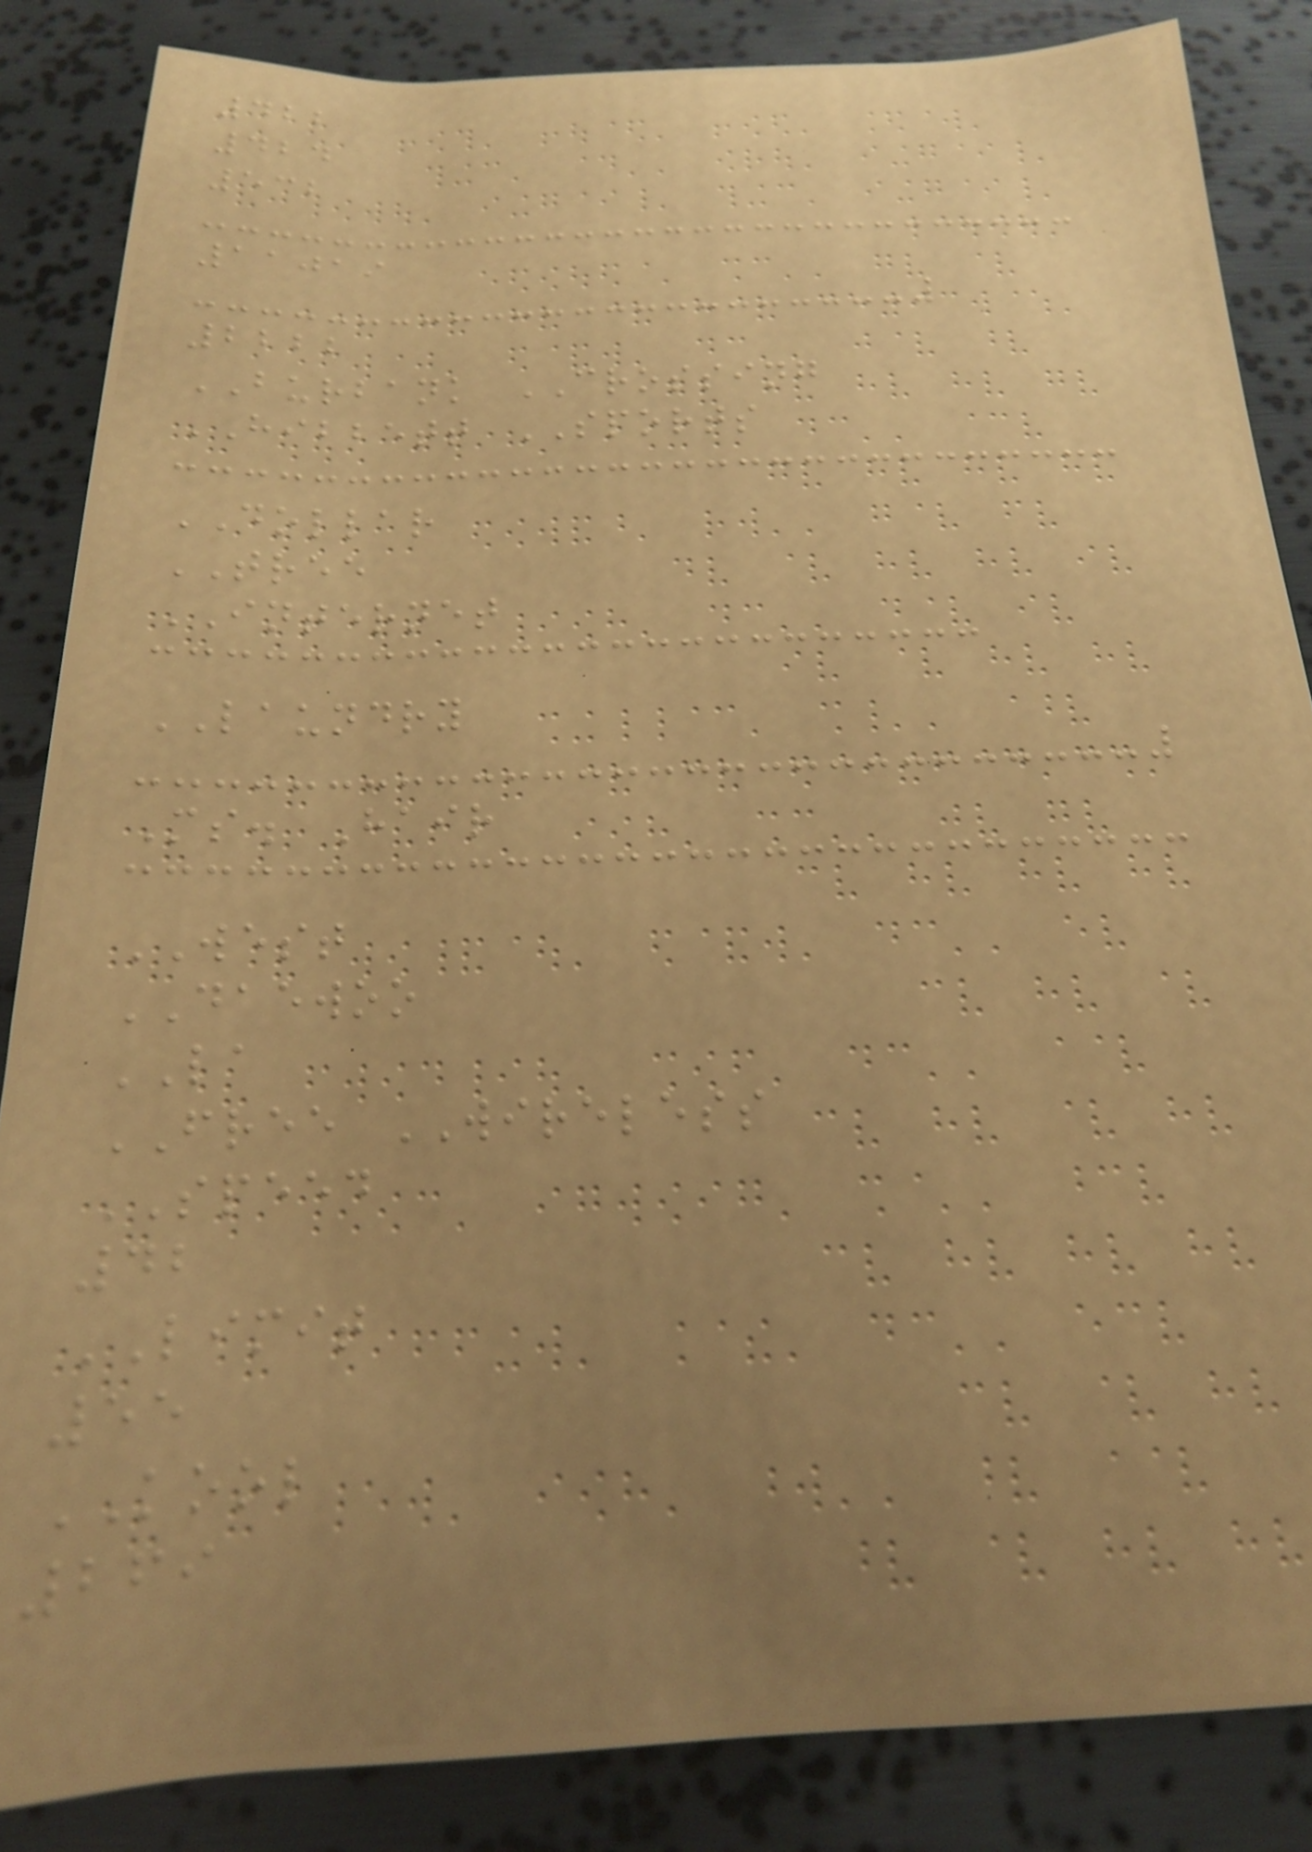422
424
532
11019
2222
BURBANK CROSSING
HIBBETT SPORTS
DOLLAR
TREE
INTERNET
LAUNDRY
Ms. Hair
WEST
DAEWOO
LA
FREE WIRELESS
SPEED
42
LIMIT
55
KOOL
269
